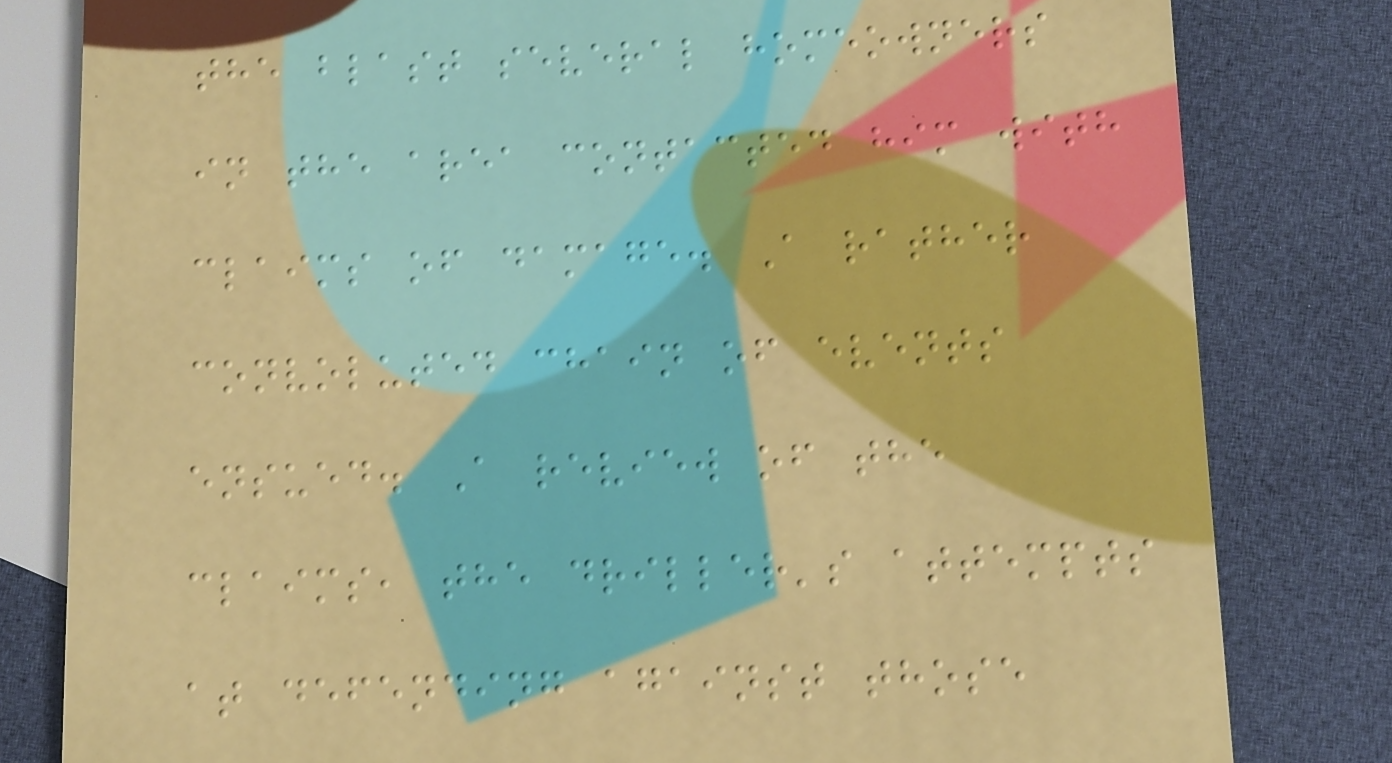the blast several homeowners
in the area contacted him with
claims of damage. A rather
convoluted chain of events
ensued. A review of the
claims, the driller's attempts
at defending against those
